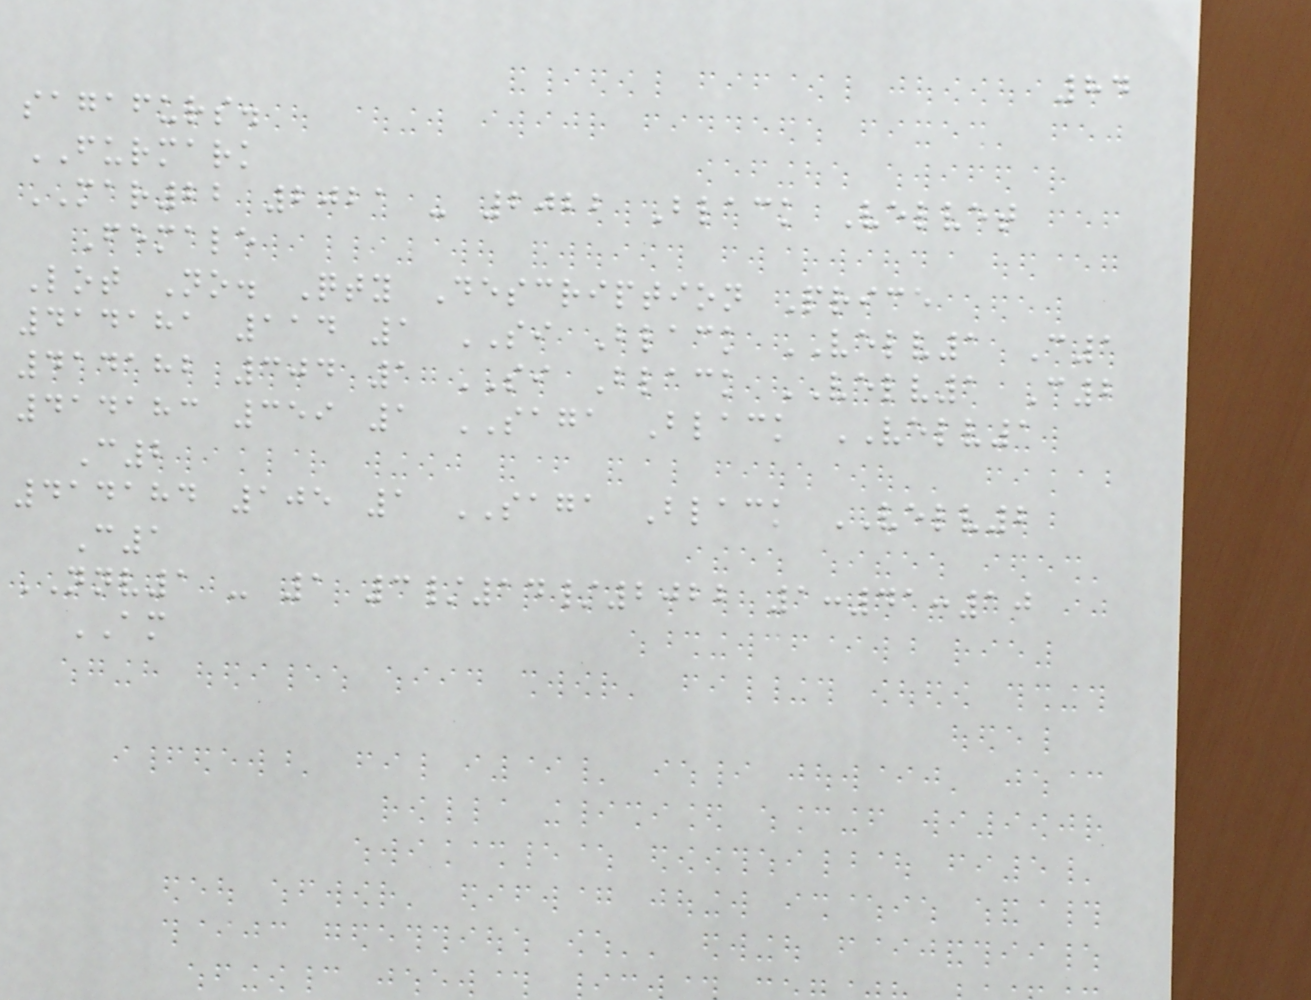84
sagafurs.
FURMARK
MAR22 2021 - 2022 Black Velvet
Female
Lot No. Qty Description Price
414181 114 1 SI Black VELV1 C1
414182 304 1 SI Black VELV1 C2
414183 359 1 SAGA Black VELV1
C2
414184 105 1 SAGA Black VELV2
C1
NNV1 - 1 3/14/2022 1:41:10
AM
